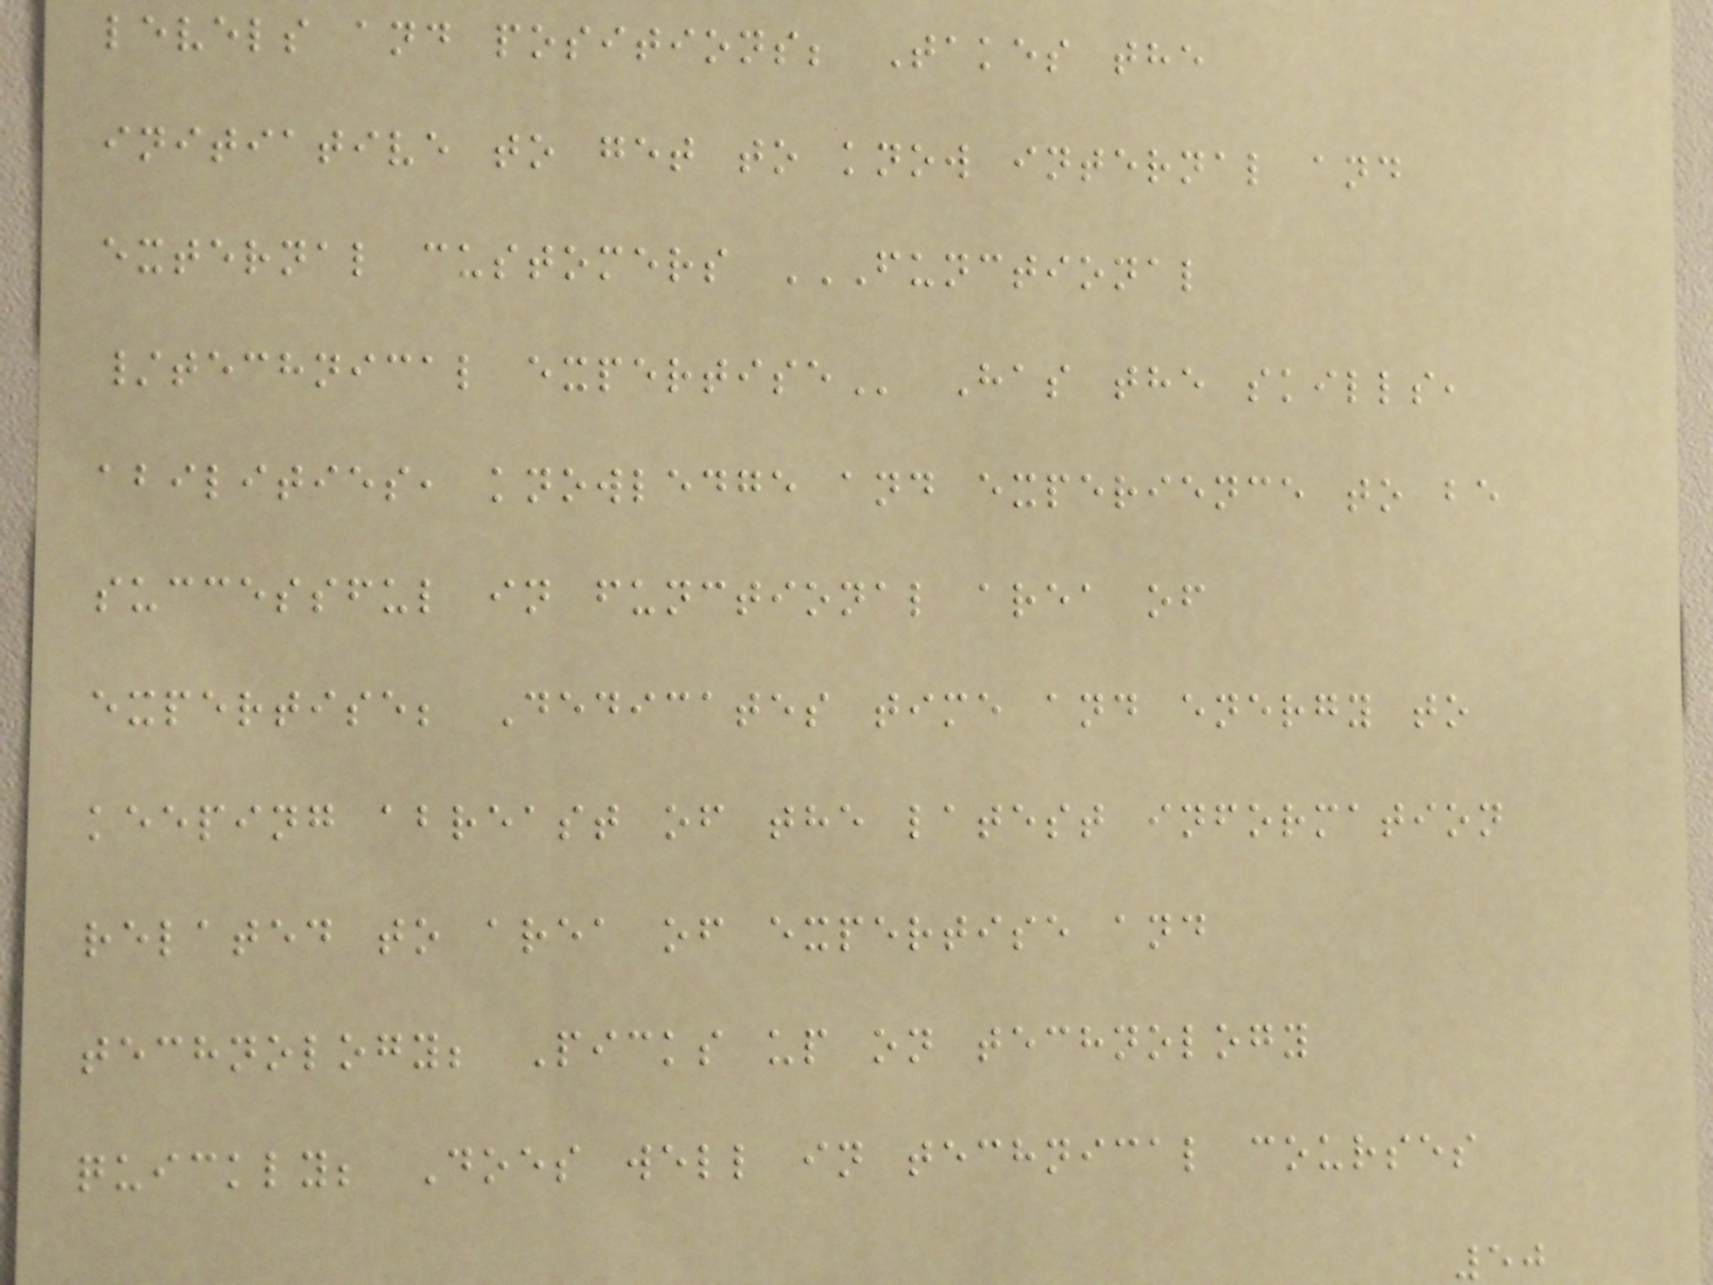levels and positions; Takes the
initiative to get to know internal and
external customers FUNCTIONAL
/technical
abilities, knowledge and experience to be
successful in functional area of
expertise; Dedicates time and energy to
keeping abreast of the latest information
related to area of expertise and
technology; Picks up on technology
quickly; Does well in technical courses
50
